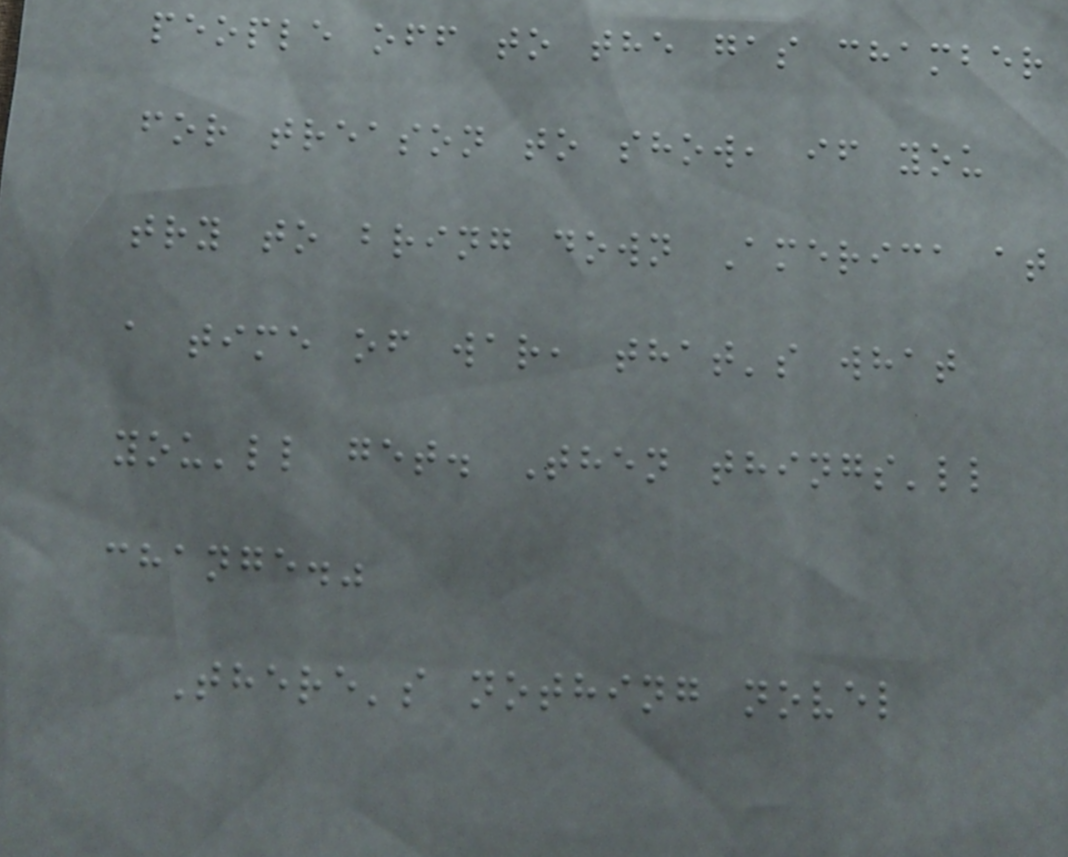people off to the gas chamber
for treason to show, if you
try to bring down America at
a time of war, that's what
you'll get. Then things'll
change."
There's nothing novel
